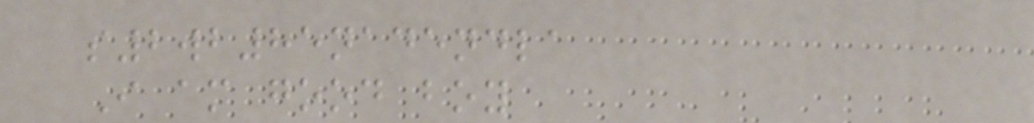s2wb85nadendla
I am good boy
